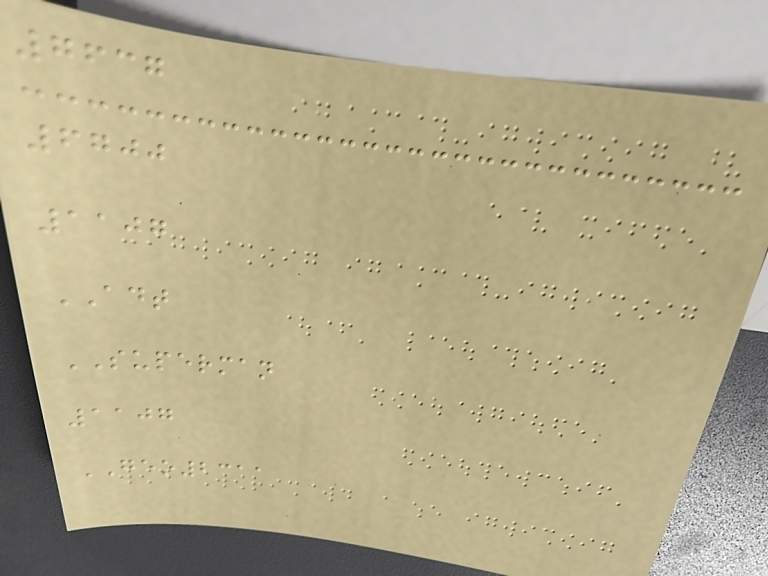7637
6700
1107
ADT
SUPERMAN
1107
GEO2311
